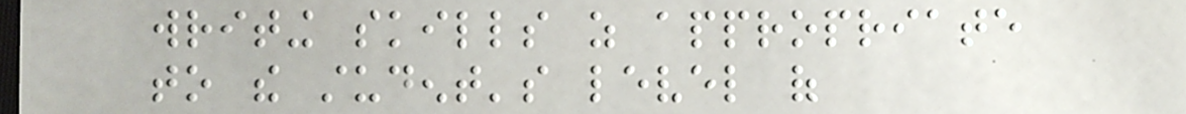writing skills as appropriate
to the student's level of
